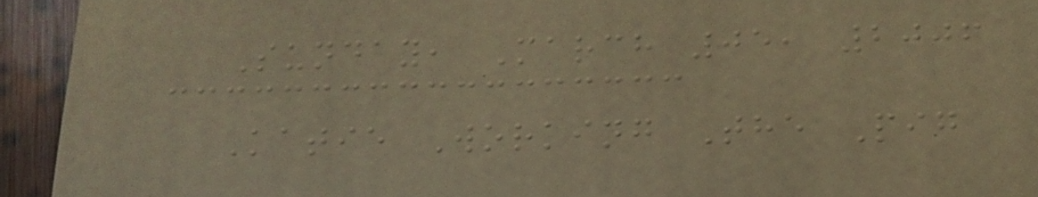Sunday, March 05, 2006
Katie Working The Pig
